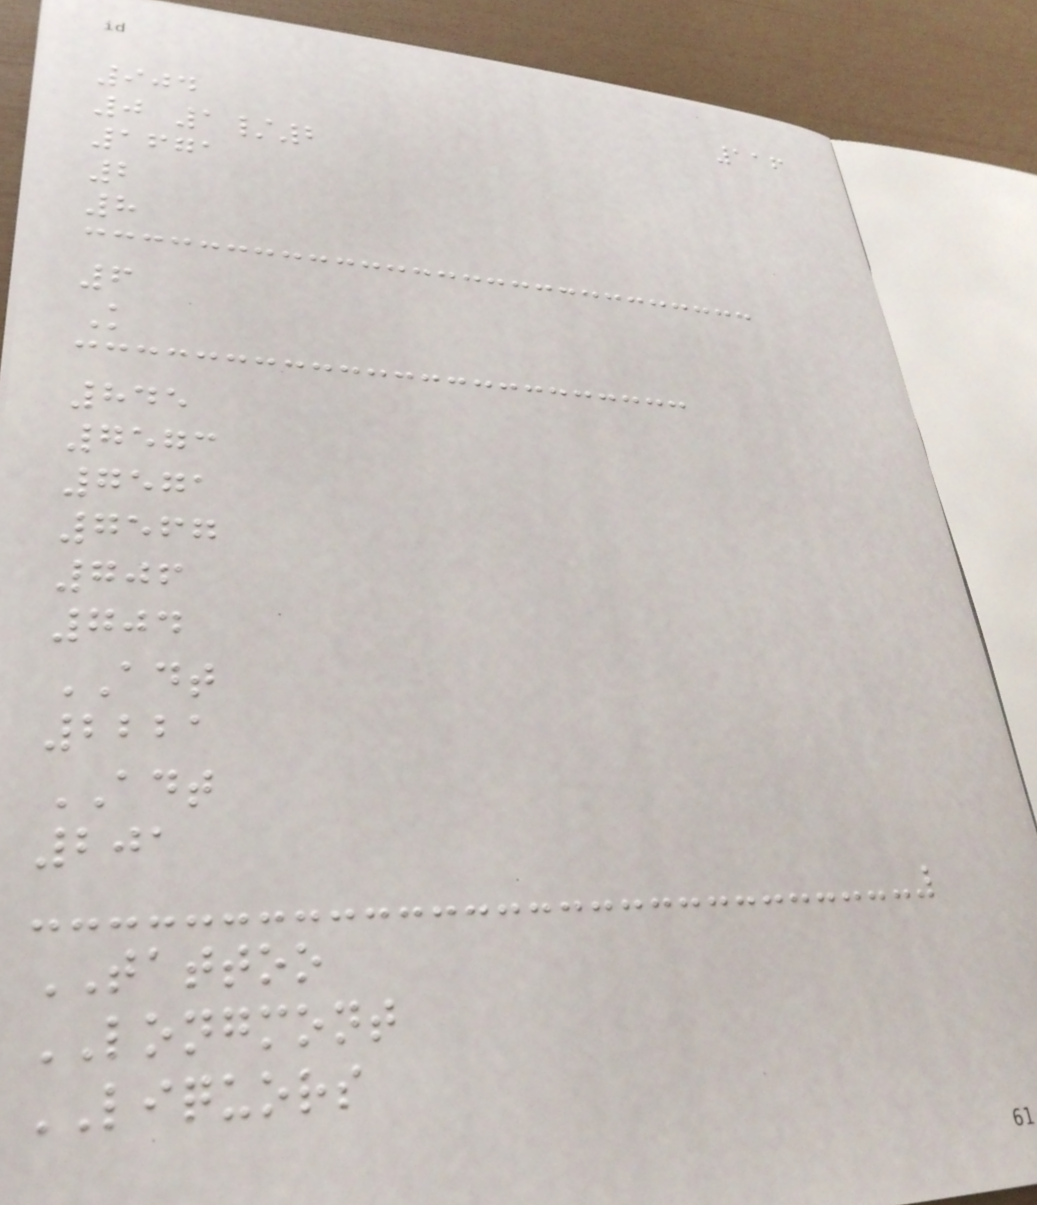116
904
0 1/2
1671
2
8
6
K
845
7573
7571
7567
706
704
ADT
2221
ADT
201
TATTOO
LONGMONT
LIQUORS
